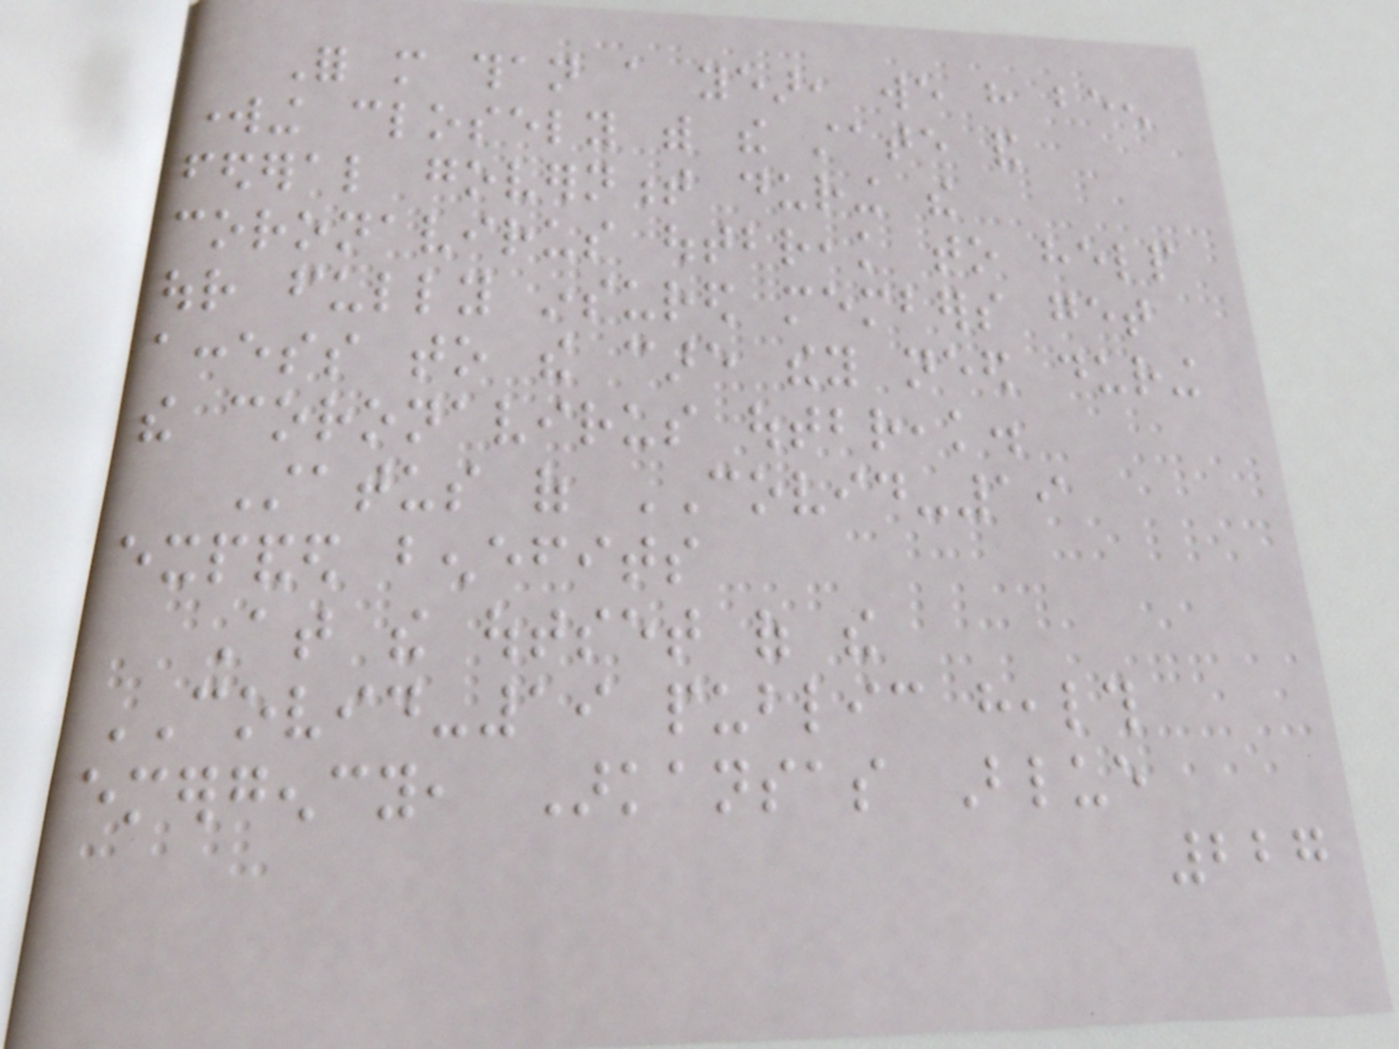For more than a year, we have been
working closely with the state and
federal government during the
coronavirus outbreak to help
our fully insured members get
access to the care they need during
the coronavirus outbreak.
Status of COVID-19
expanded benefits
At the outset of the
COVID-19 public health
emergency, Arkansas Blue
227
